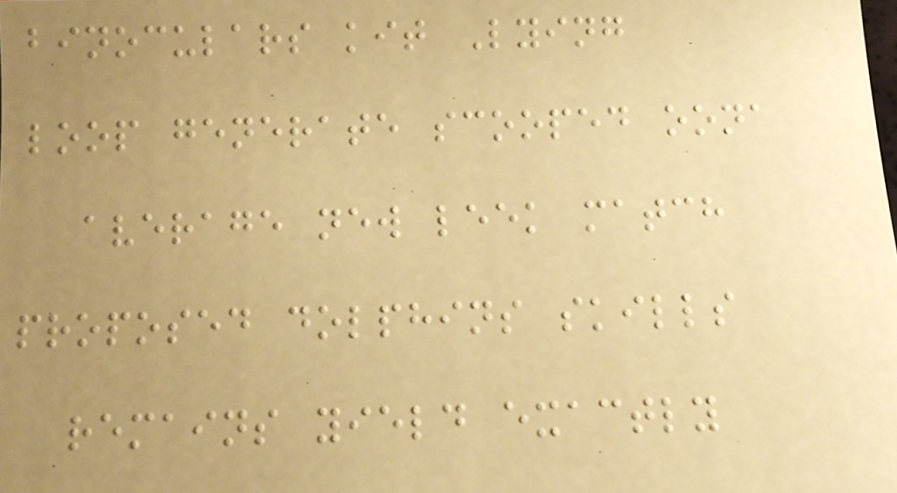binoculars kit Lying
loop generate scooped oona
average new leek match
proposed dolphins skills
remains yield exactly
